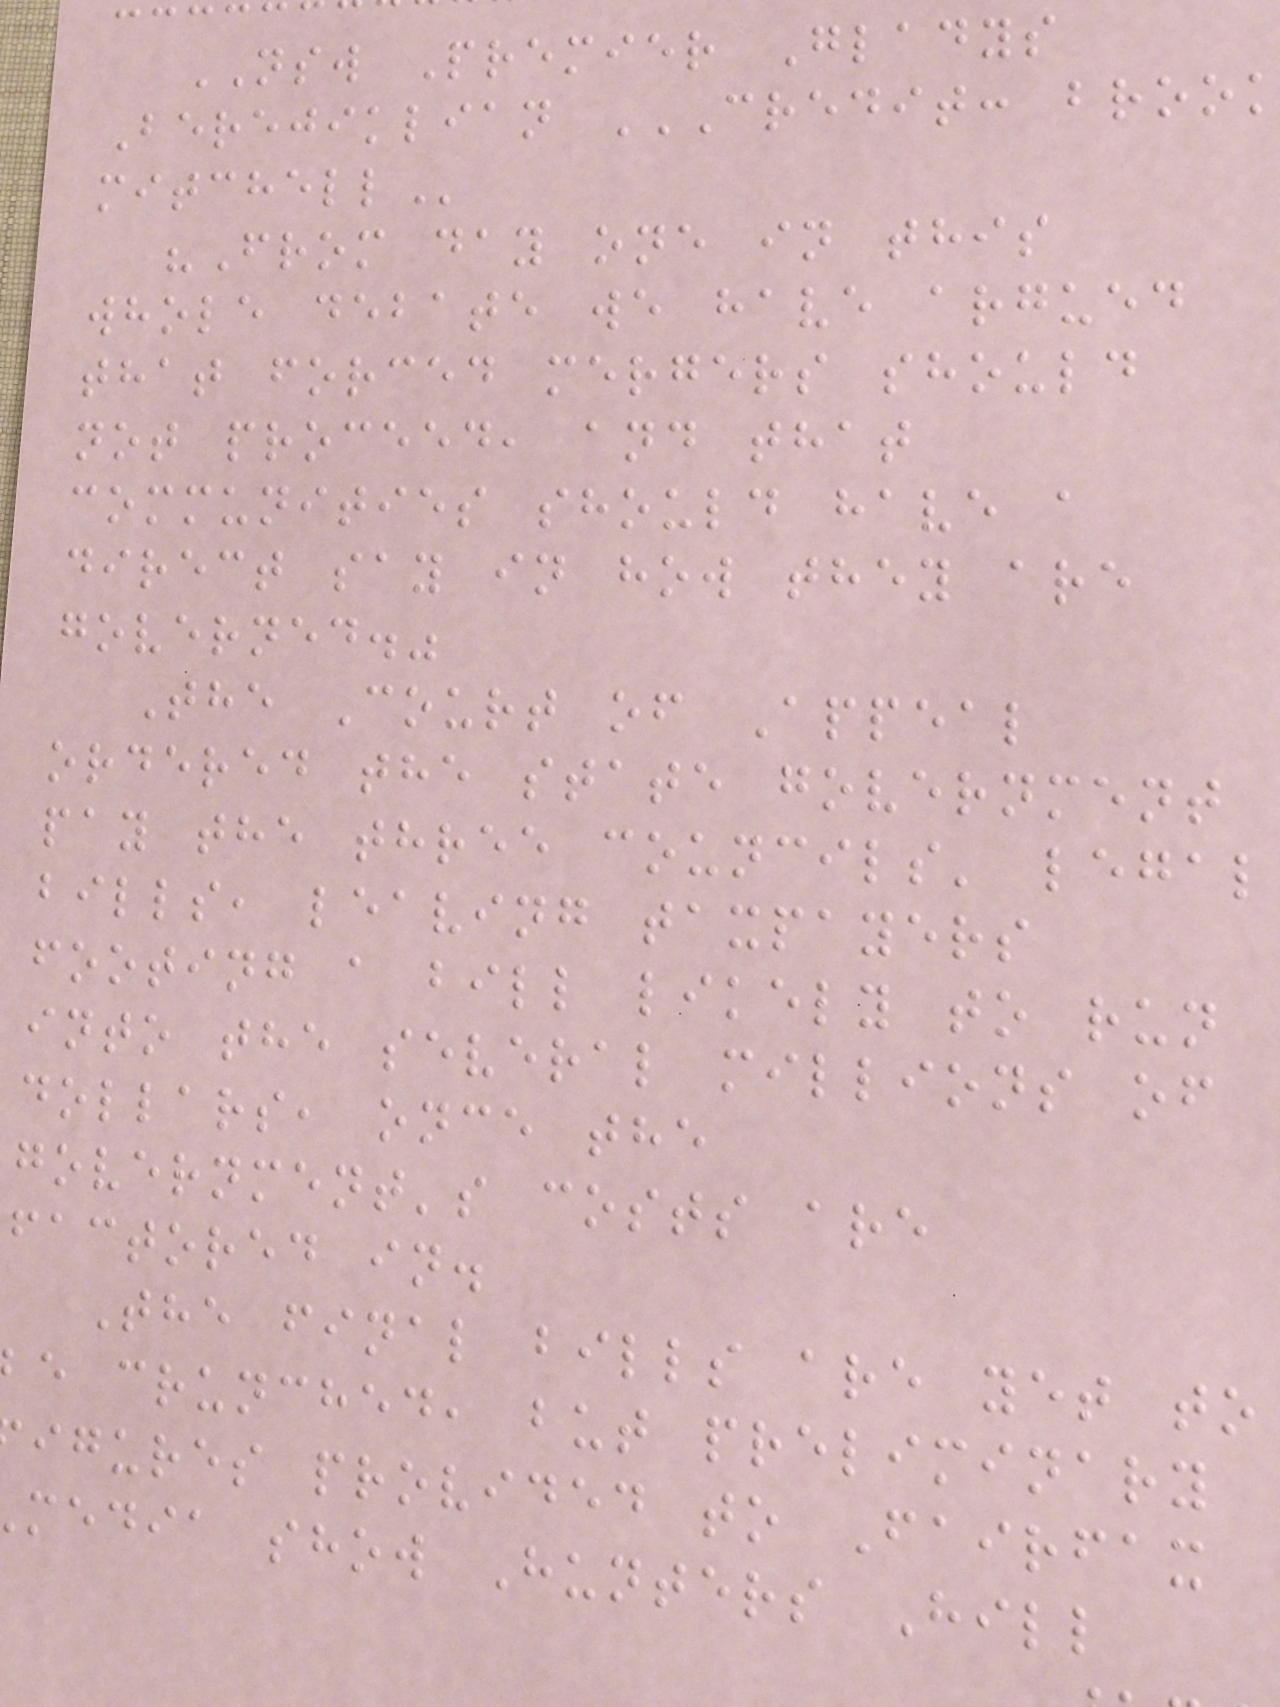NSW Premier Gladys
"From day one in this
whole debate we have argued
that forced mergers should
not proceed, and that
communities should have a
direct say in how they are
governed."
The Court of Appeal
ordered the state government
pay the three councils' legal
bills, leaving taxpayers
footing a bill likely to run
into the several millions of
dollars, once the
government's costs are
factored in.
The final bills are yet to
e crunched, but preliminary
igures provided to Fairfax
media show Hunters Hill
